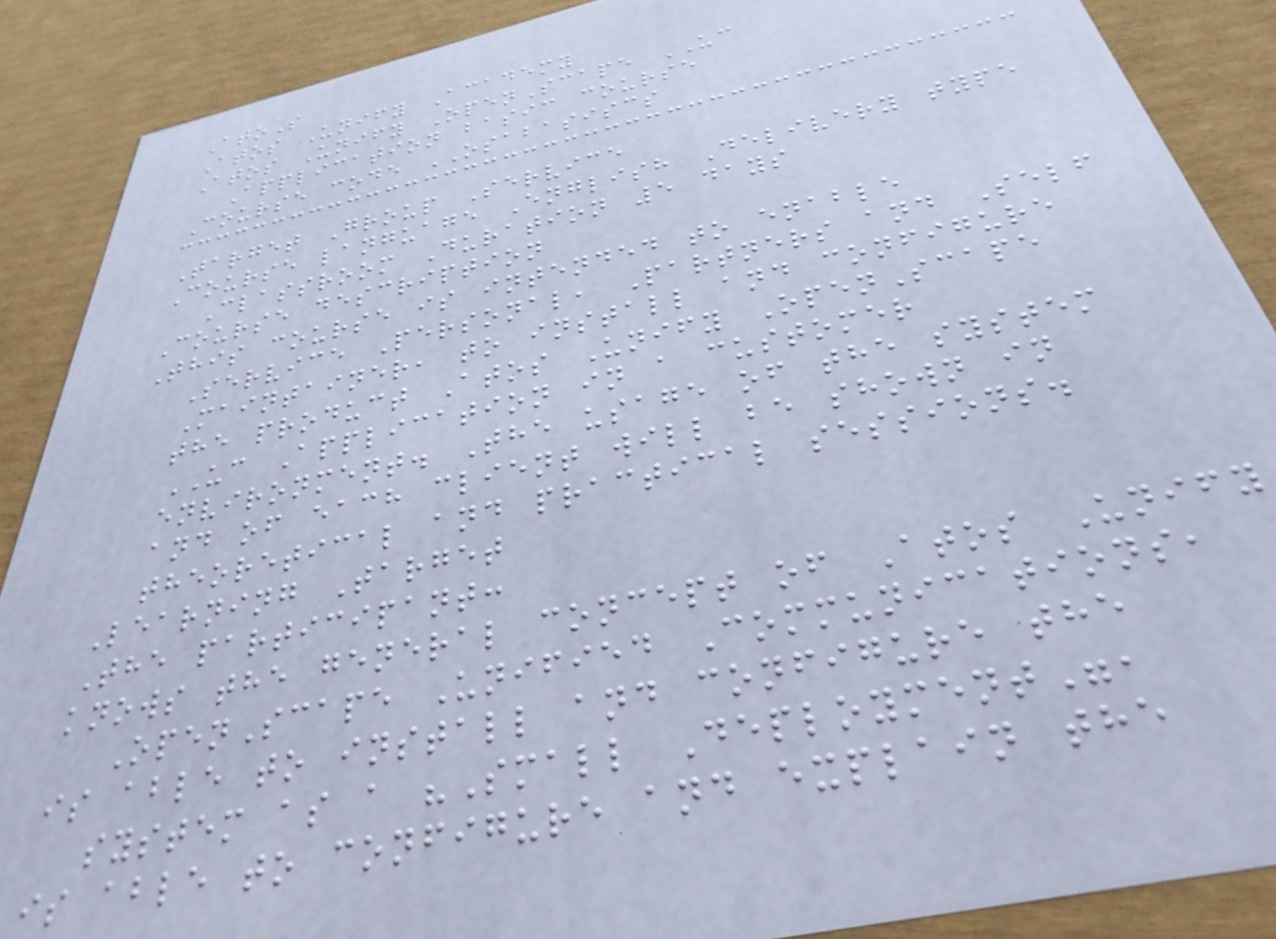AtoS
Atos Unify Academy
Atos Unify OpenScape UC
Application basic course
Course code OSABASISCS
Target Group Service
Course language English Delivery type
Classroom Duration 5 days
Course description
This course is intended to enable
Service Personal, Partners and Self
Maintainer, to install and configure
the product Atos Unify OpenScape
UC Application in a customer
environment. The usage of the system
and of each client will be shown in
theoretical and practical sessions.
Learning Target
The participant:
knows the general concept of Atos Unify
OpenScape Unified Communications,
is able to install and configure the
system as a "Small Deployment",
is able to configure and explain the
